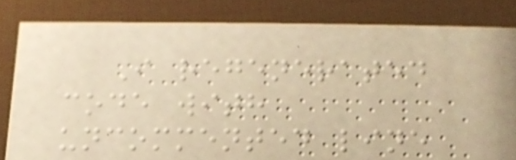I regenerated
code with
uncommented line
